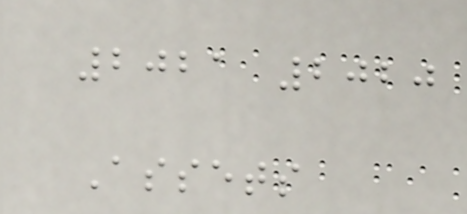2021 2020
Assets
